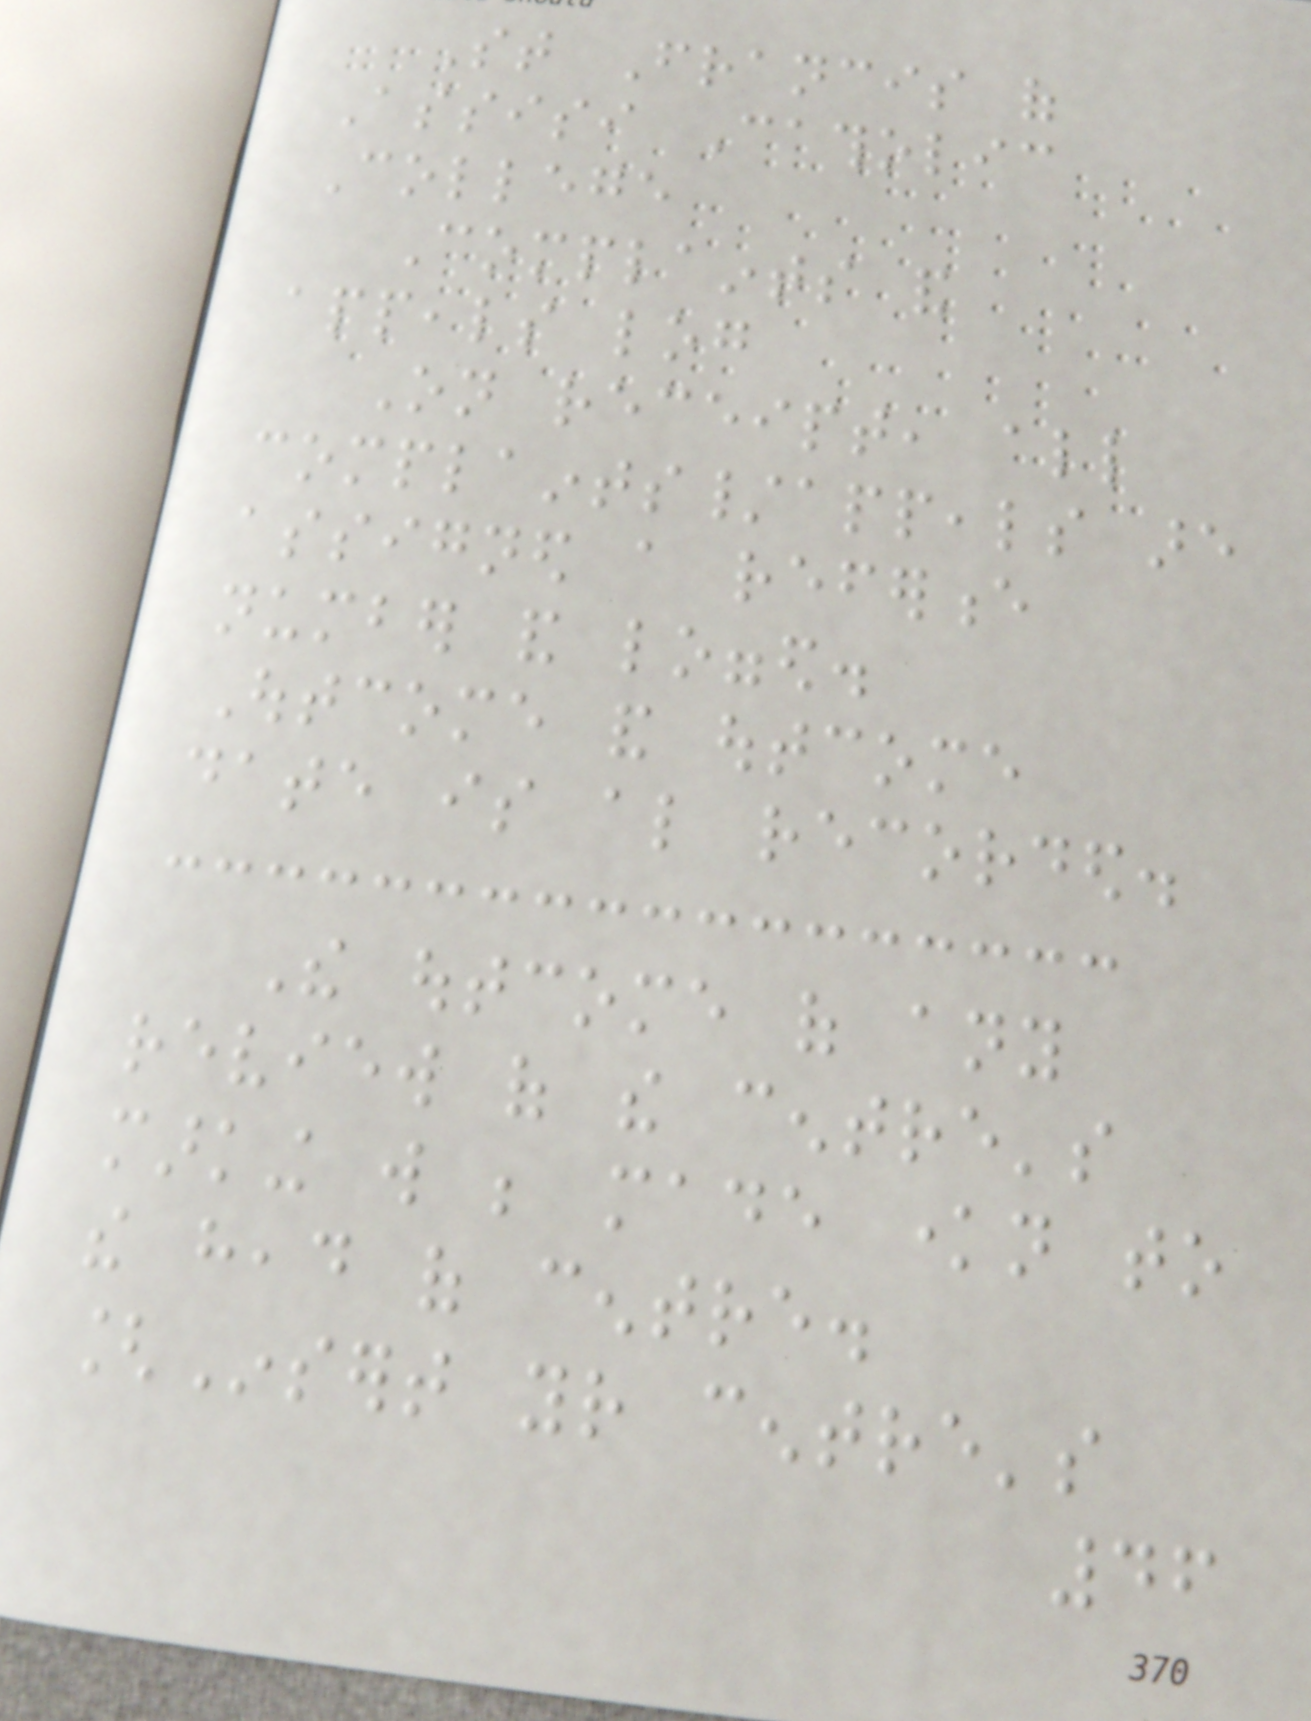St Francis of
Assisi Catholic
College
Complaints and
appeals log
On receipt, all
complaints/appeals are
assigned a reference
number and logged.
Outcome and outcome
date is also recorded.
The outcome of any
review of the centre's
marking will be made known to
the head of centre.
[Insert your centre's
46
